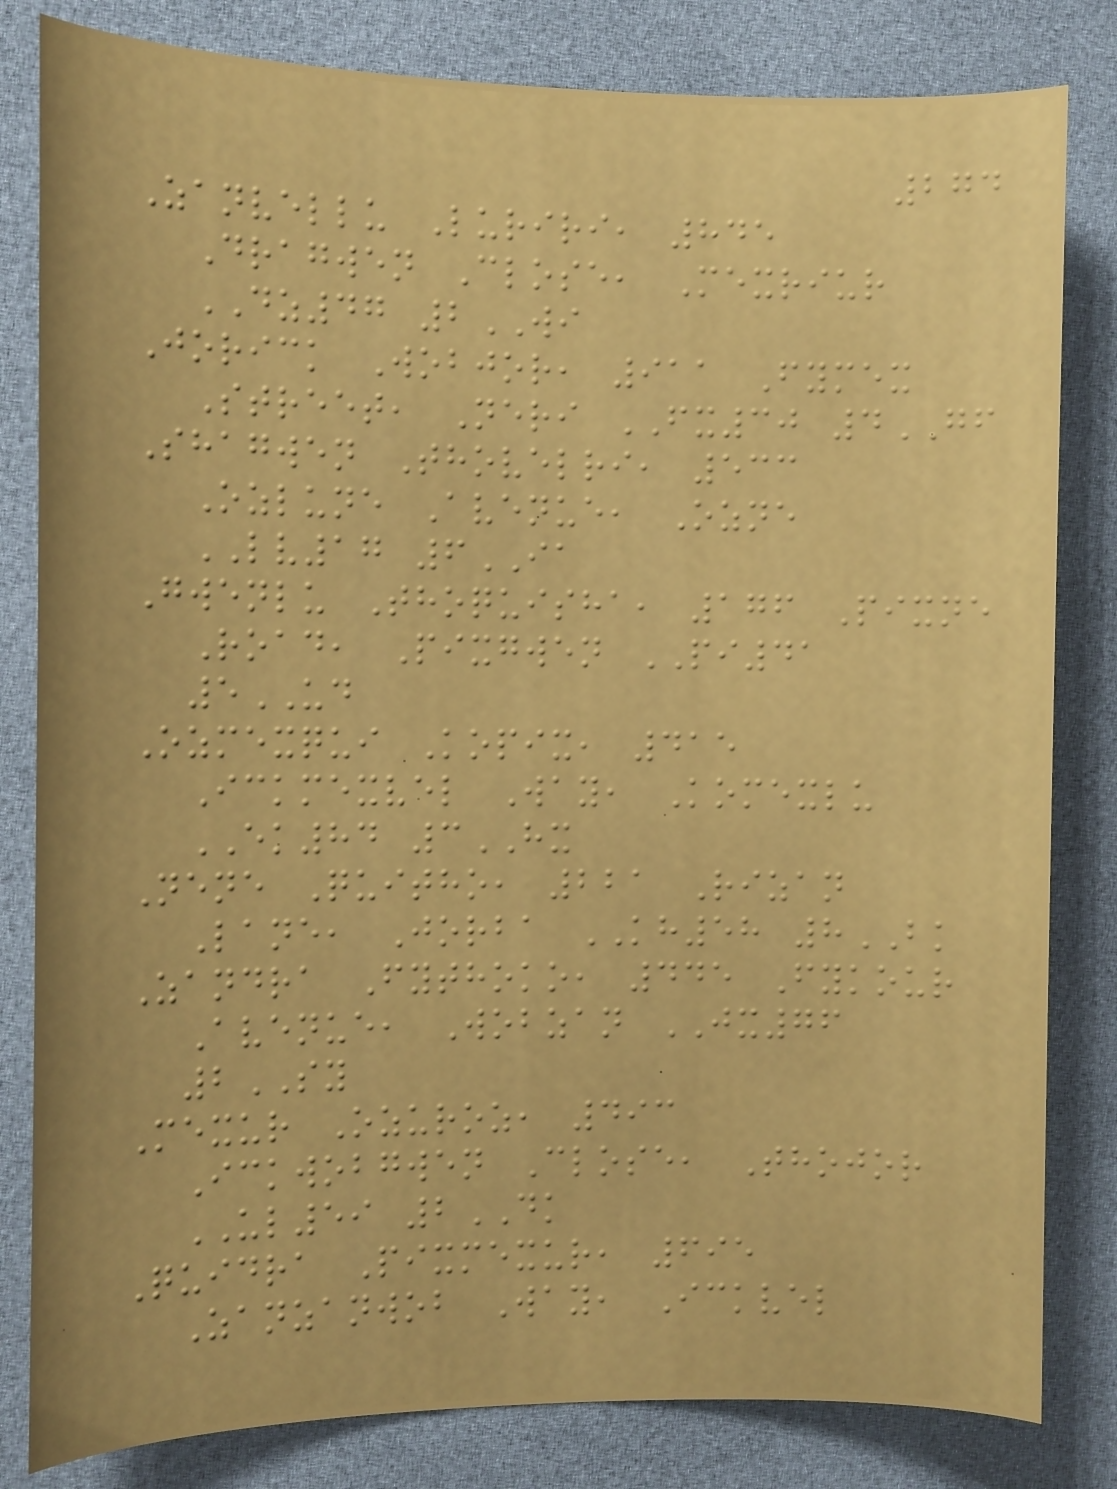274
Zanvellu Luriri, 845
Dragwen Close, Mexriur
DZ47 2WI
Jorick Wobjor, 911 Fymex
Street, Neri FX30 4GF
Shagwen Thovelri, 533
Ozlune Avenue, Ozne
LV17 6IA
Gwenlu Thoquisha, 176 Pixne
Road, Pixgwen PI41
5UD
Ozmexqui Kopix, 415
Ickmexvel Way, Komexlu
EK84 3HX
Nene Quitho, 221 Rizan
Lane, Jorba KH58 8BK
Zandra Fythoko, 445 Fykour
Avenue, Wobzan JX76
2SY
Mexur Ozuroz, 493
Ickwobgwen Close, Thojor
UL59 2DK
Quidra Pixmexur, 695
Zanzanwob Way, Ickvel
